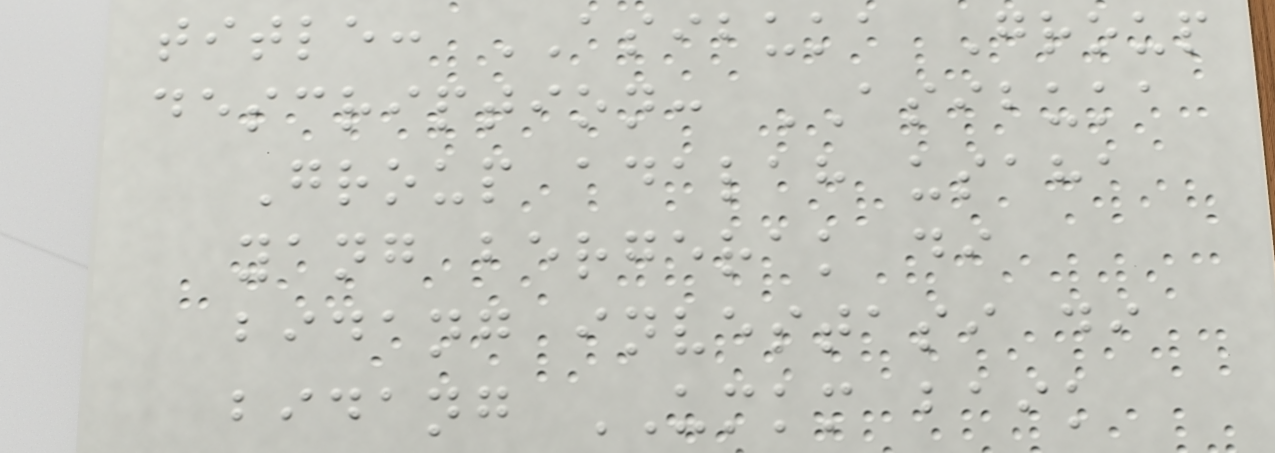title: ASIBUKA Group
description: ASIBUKA
Group adalah usaha
yang bergerak di
bidang investasi di
bidang UMKM baik
